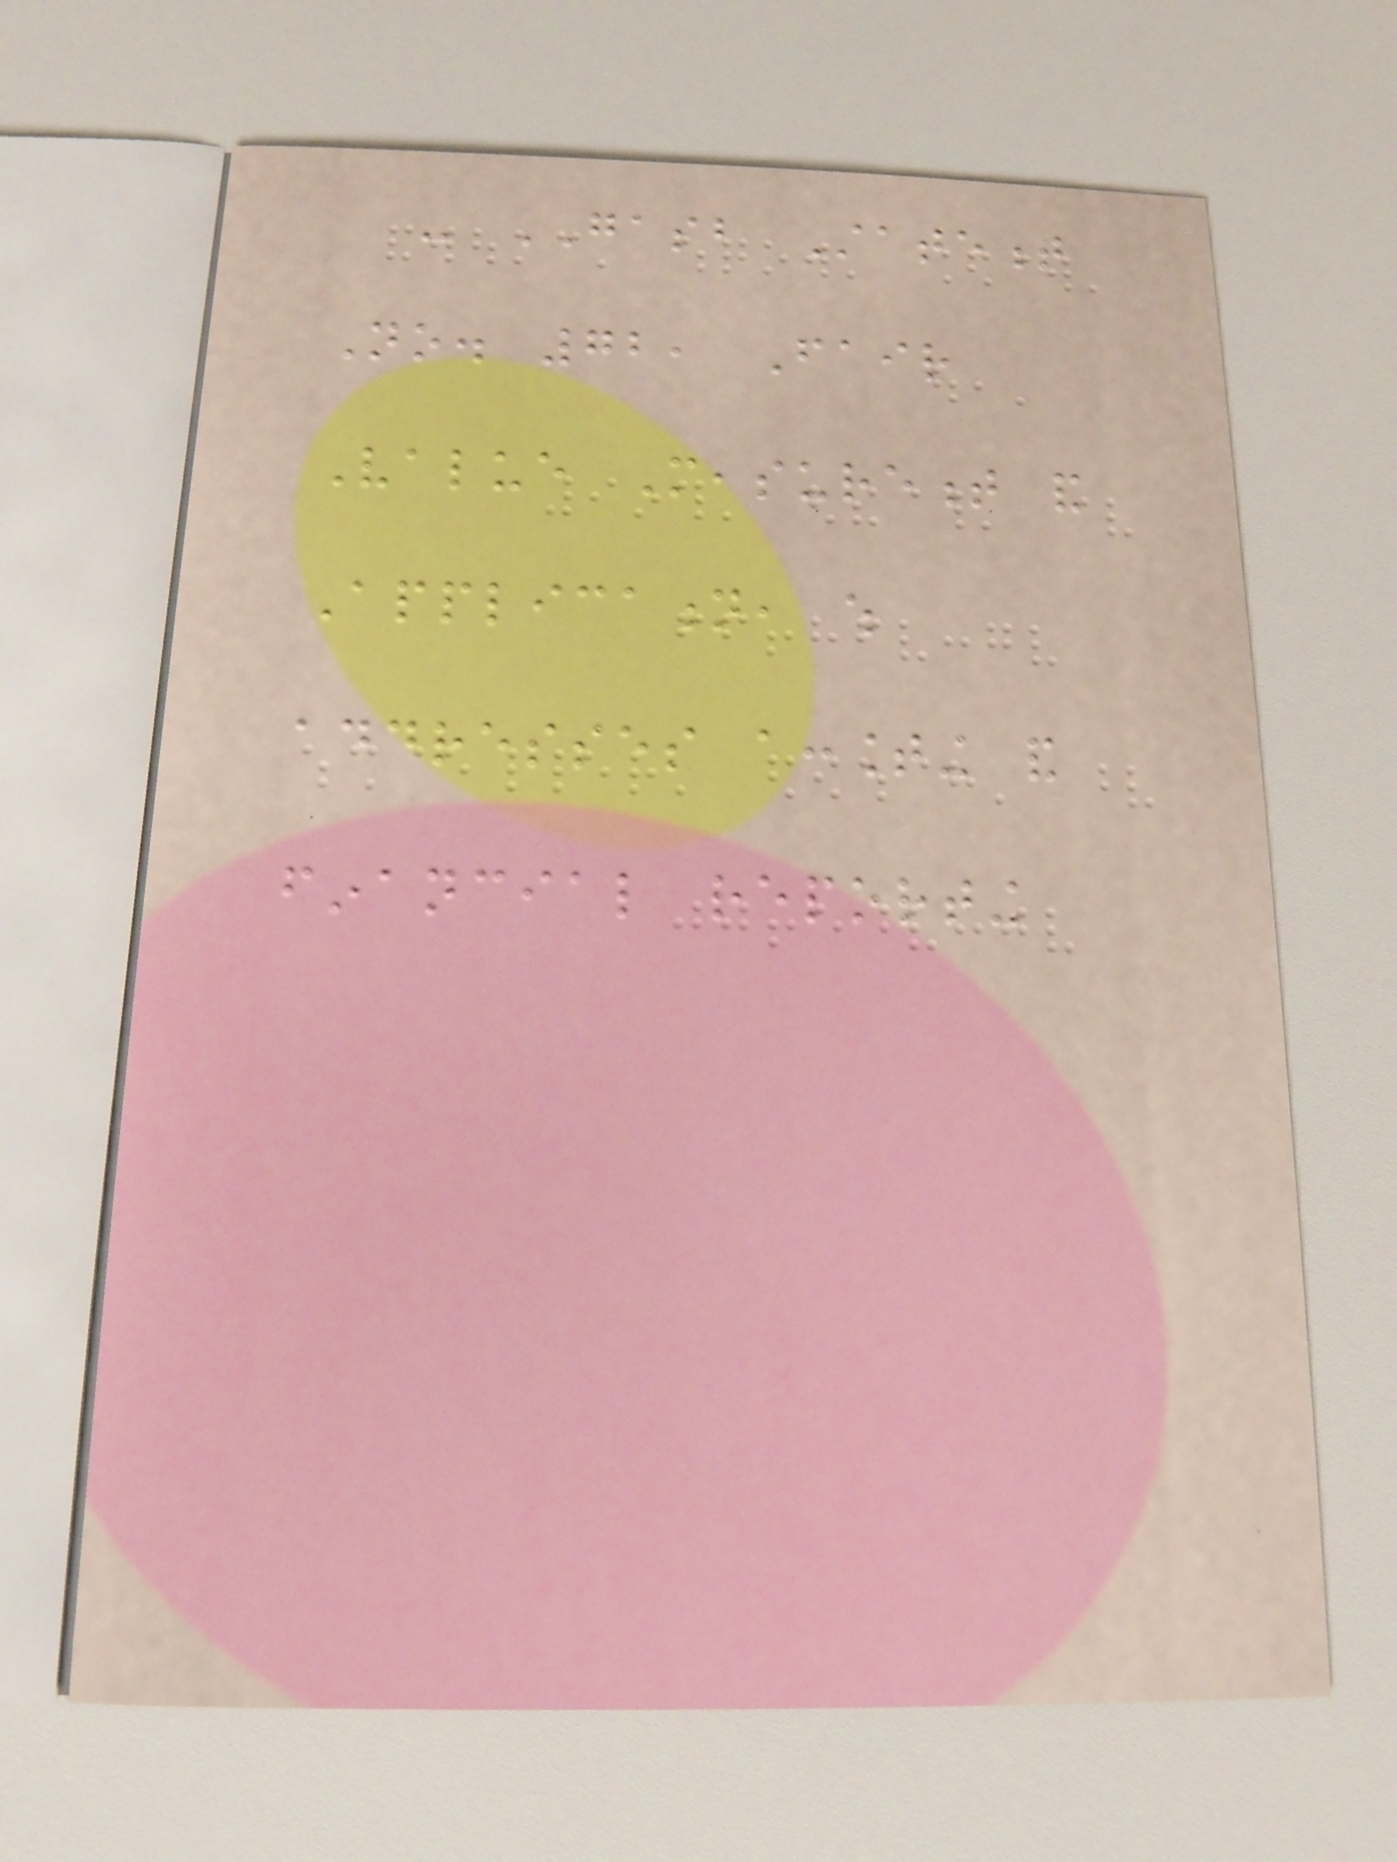- GASB Statement
No. 72, Fair
Value Measurement and
Application, which
addresses accounting and
financial reporting
